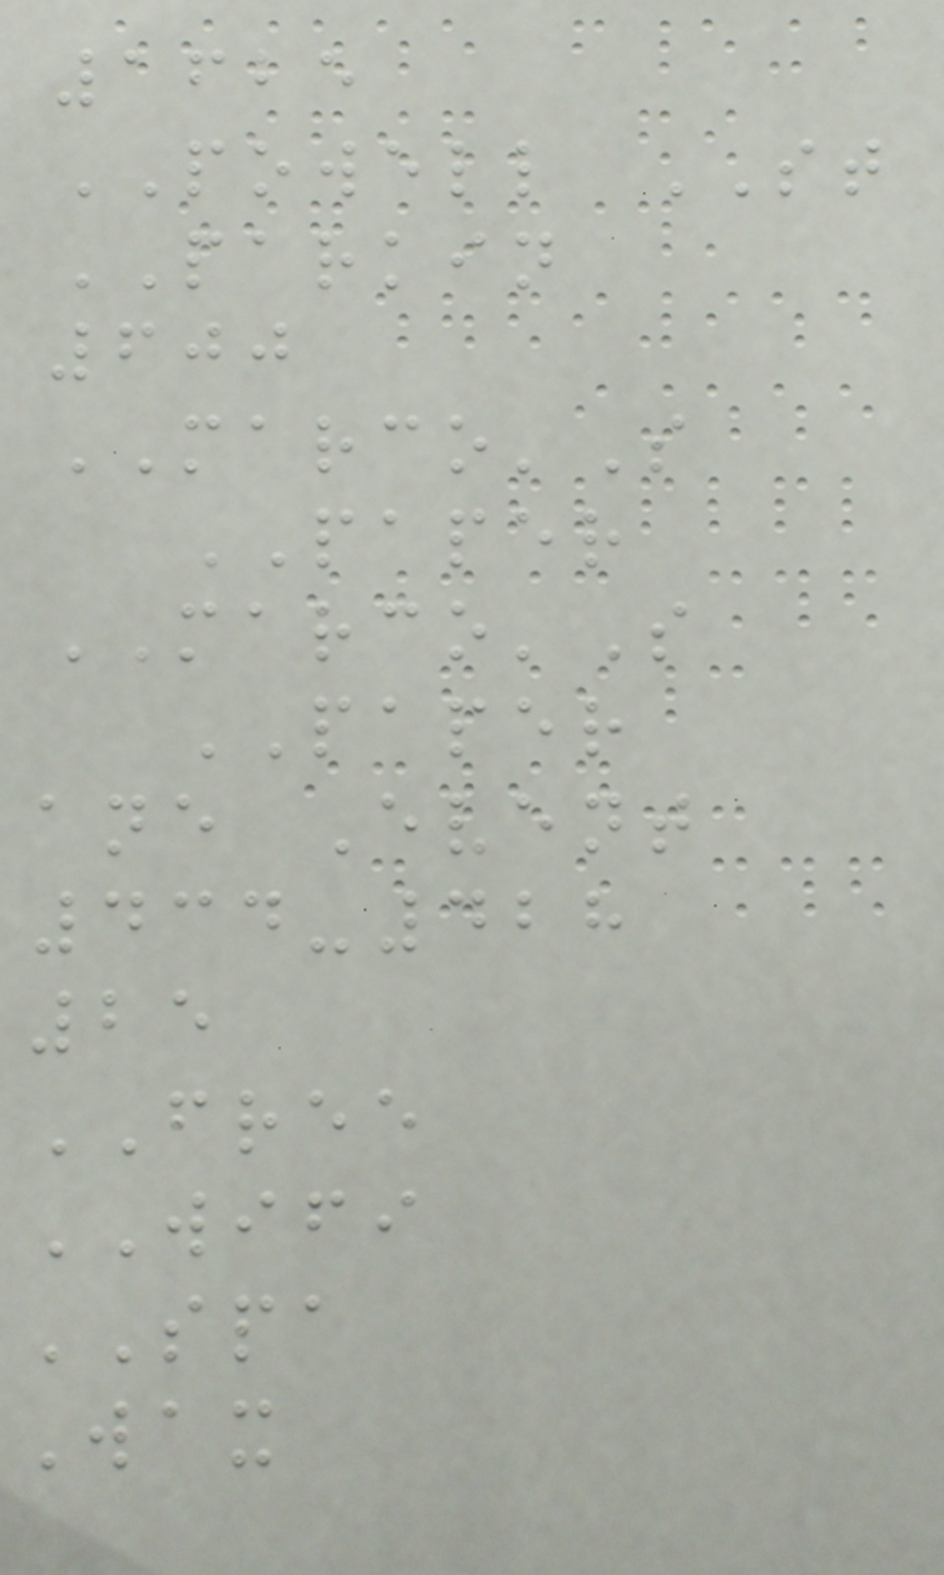1625
POWELL ST
PARKIN
600
MARCO'S
PAPER
MARCO'S
PAPER
ane Event
434-428
25
FREE
WIFI
SPA
Wax
